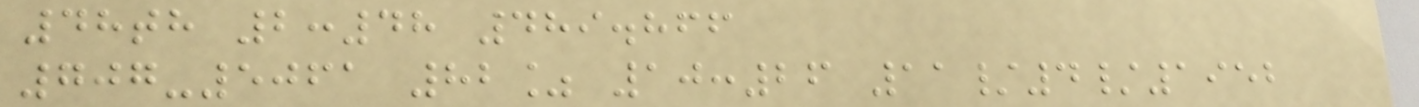48th 2:48 489.866
707-5061 82% 10:26 11/4/1952
